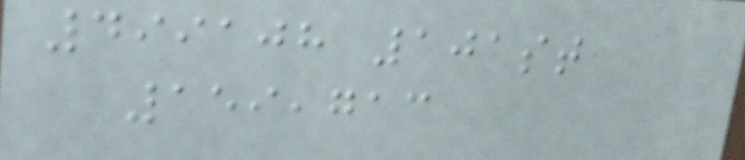499108 101st
159,713
